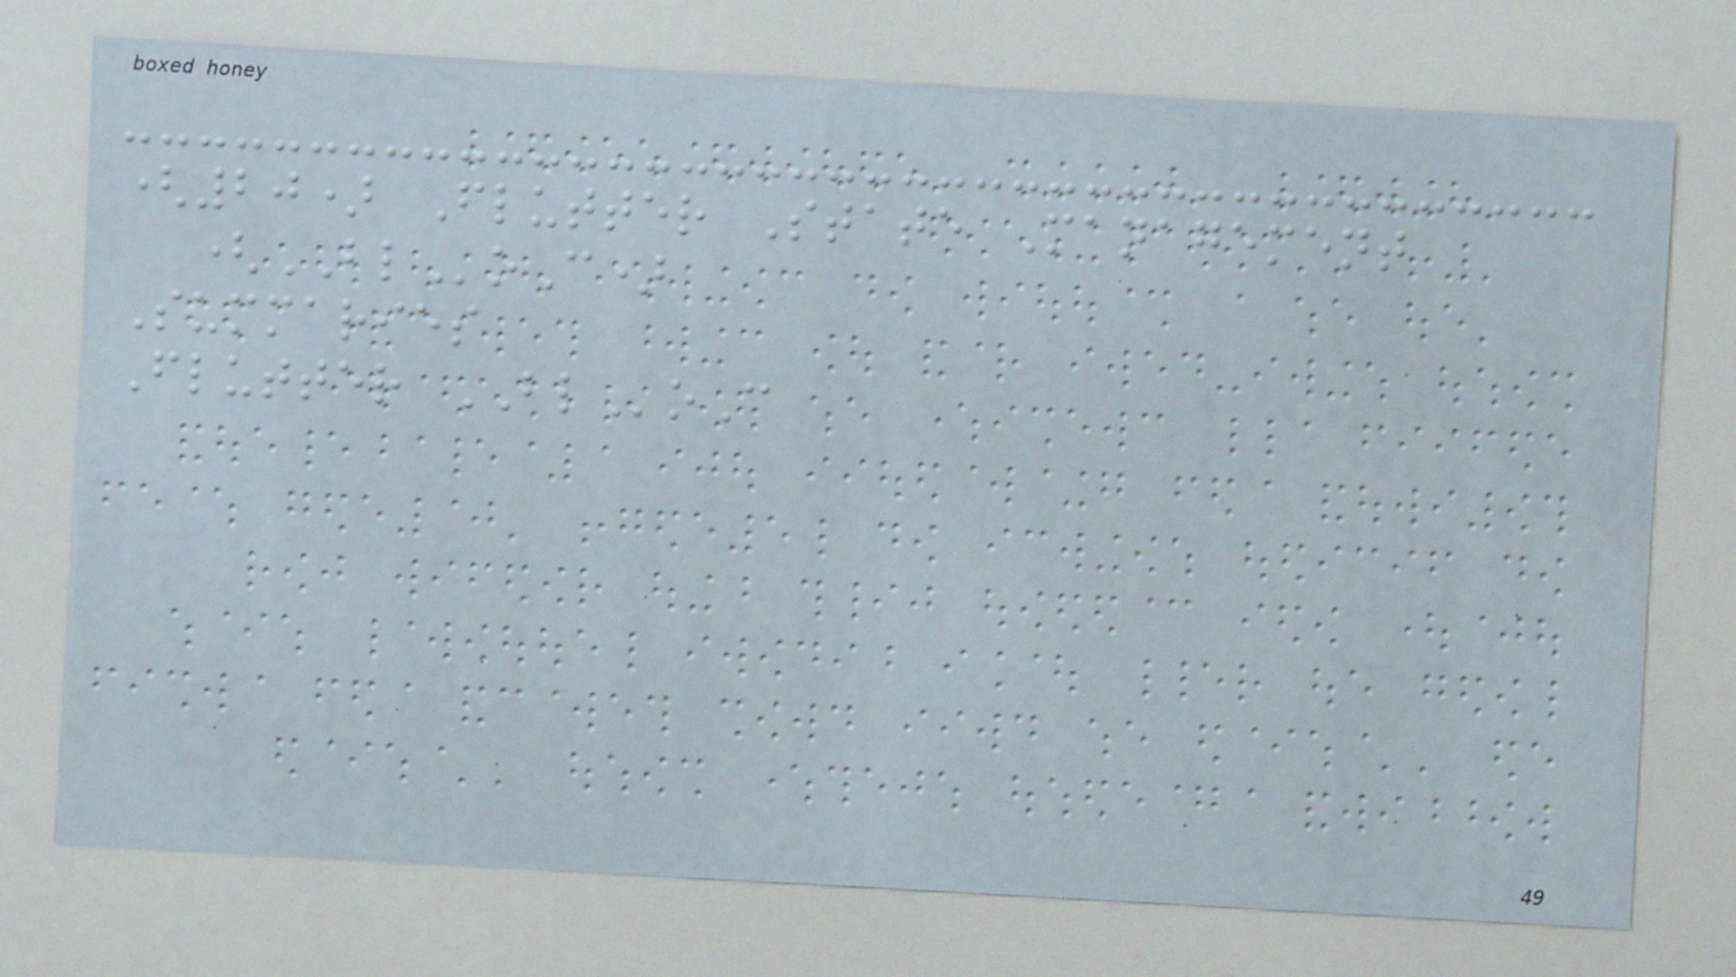(20) Flutter State Management
(BLoC)
Summaries
Flutter BLoC
